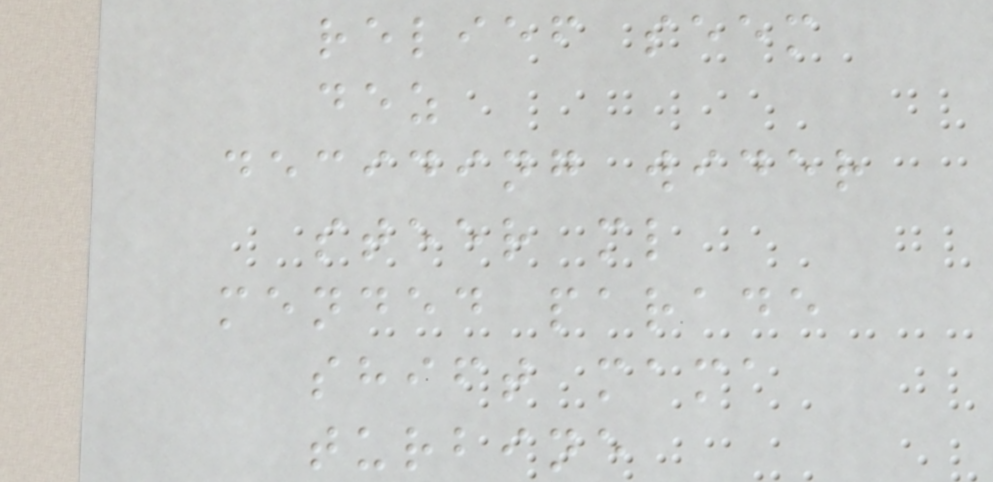relief seem
dez
deciding wider
steer ml
mended parade
shift mama
turbine
